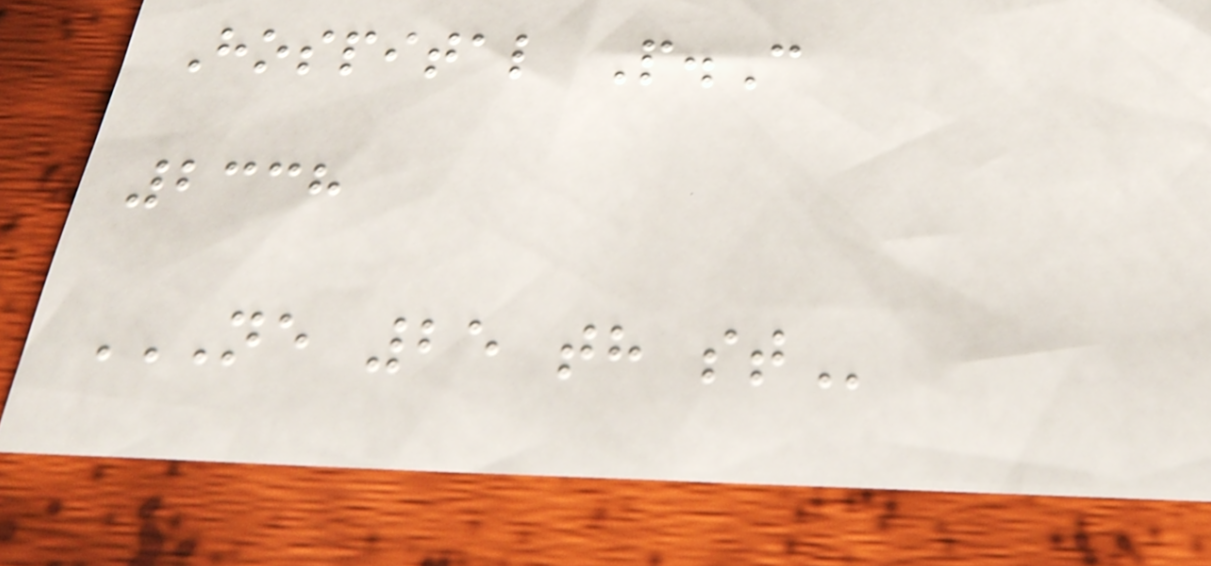Hospital P.C
2338
NE 25 TH ST
